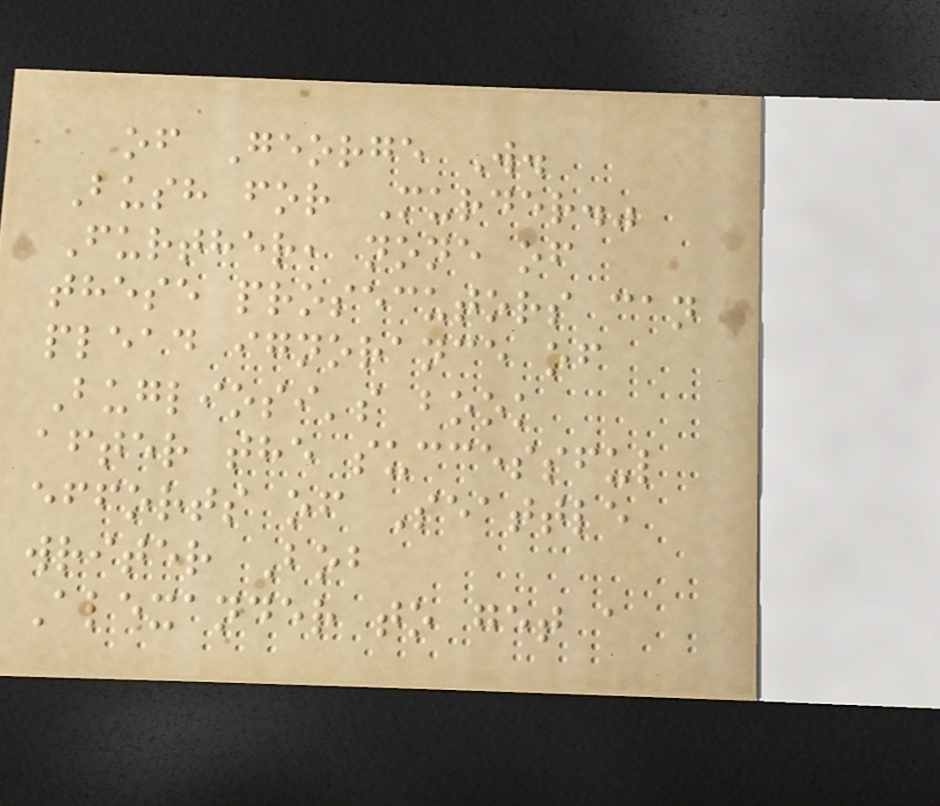of George W.
Bush for Murder."
Further, none of
these prosecutors can
plead ignorance of
Bugliosi's book
after the successful
efforts of Seattle
writer Bob
Alexander to get a
